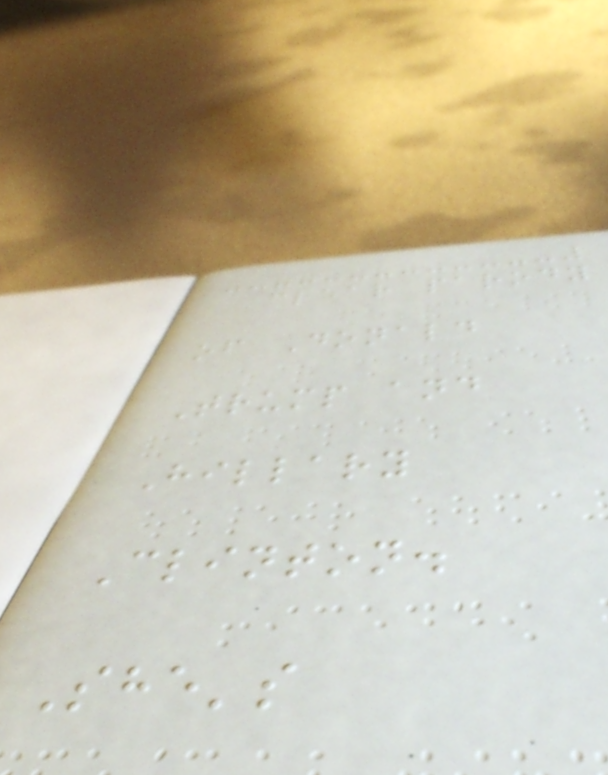clear parody
of Donald
Trump and
Hillary
Clinton.
She's
